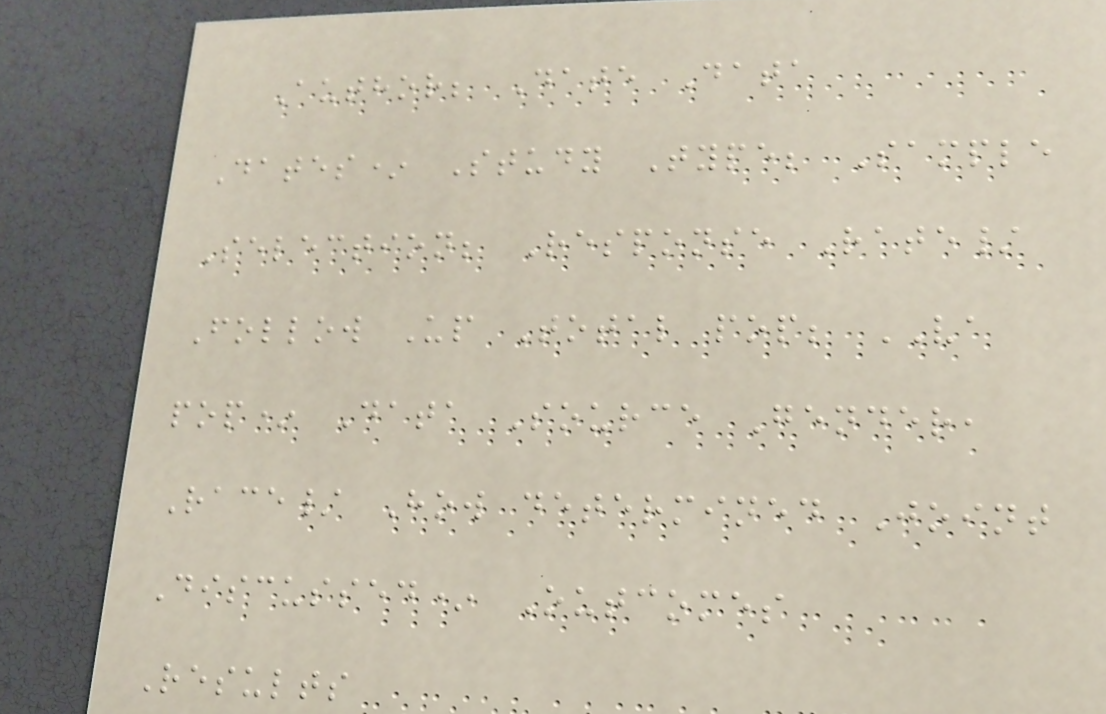Author; Date Data
Dates* Study Type; Sample
Selection; Response Rate/
Follow Up Total pop; VA
pop* Data Source Gender,
Race/ How determined Joint
Discussed* Outcomes
Results
